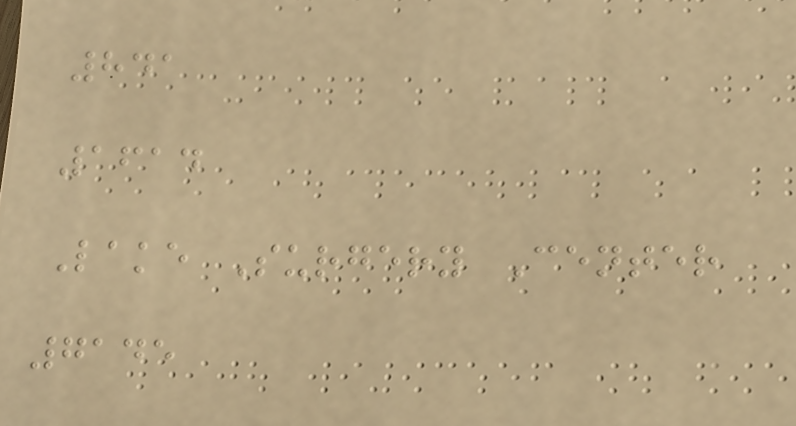841
1614
Lake Surgery Center
7145
